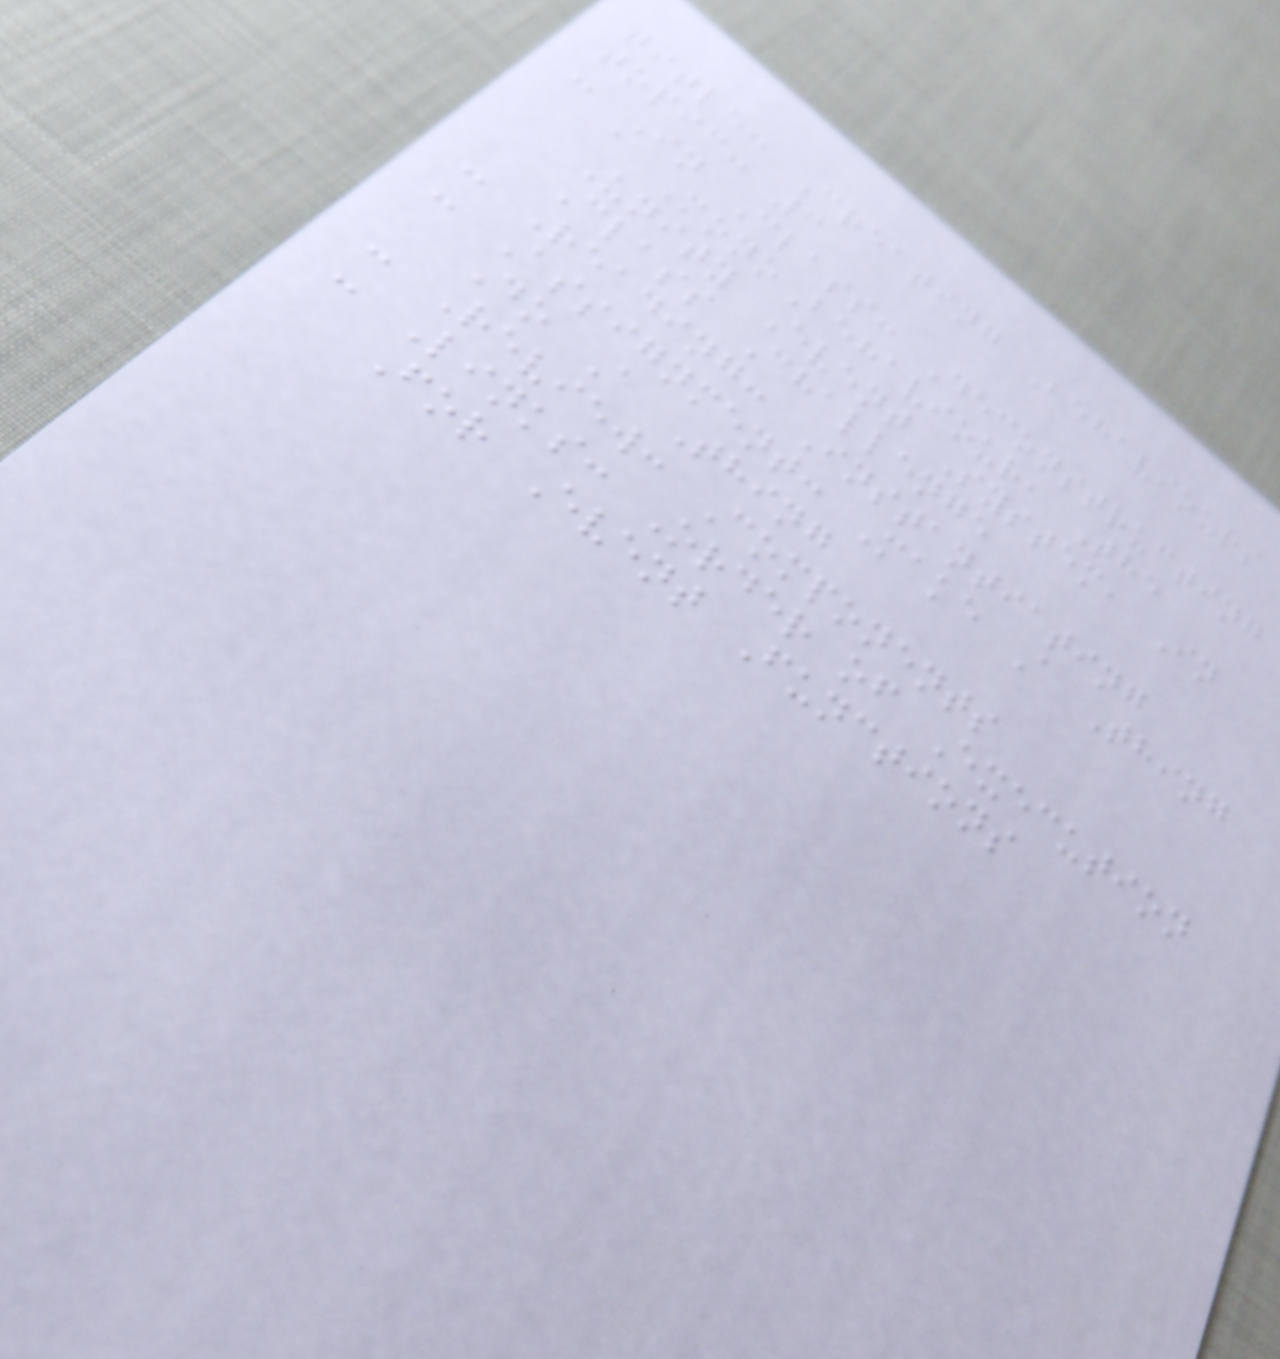title: Creating Behaviours
topic: 3
- In Class: Deconstructing
a MonoBehaviour, The
Unity Event System, In
Class Challenge
- Reading: Instantiating
- Assignment: Make A Thing
Do A Thing
- Review: Components
- Links: Order of Execution
For Event Functions
